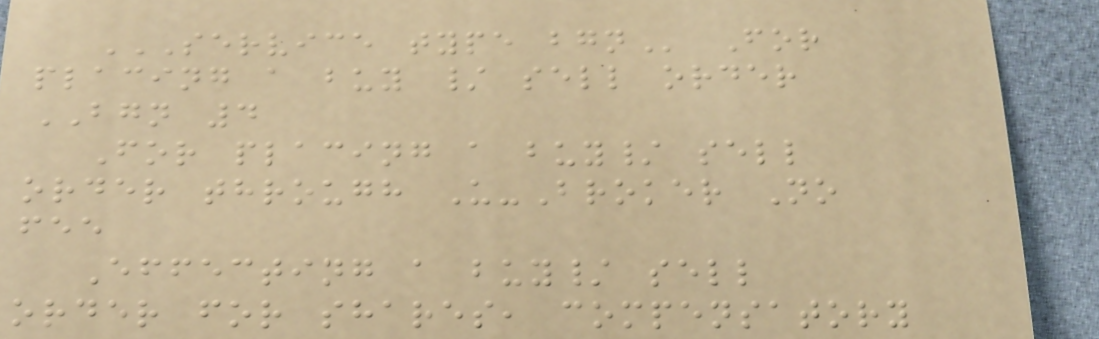SERVICE TYPE BGN For
placing a buy / sell order
BGN 4
For placing a buy/ sell
order through U-Broker No
fee
Effecting a buy/ sell
order for shares, compensatory
